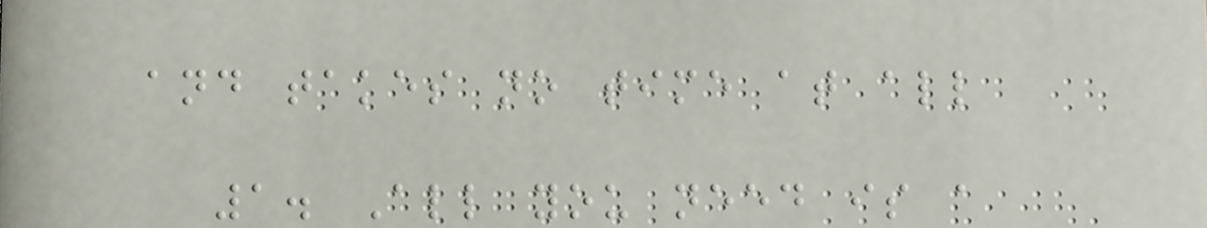and takes no time at all
1. All you need is a
